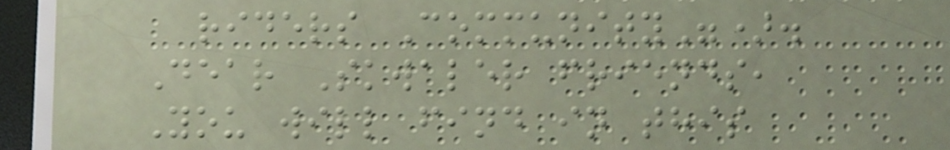riders Community").
Dear Skwaler friends,
You will find in this
